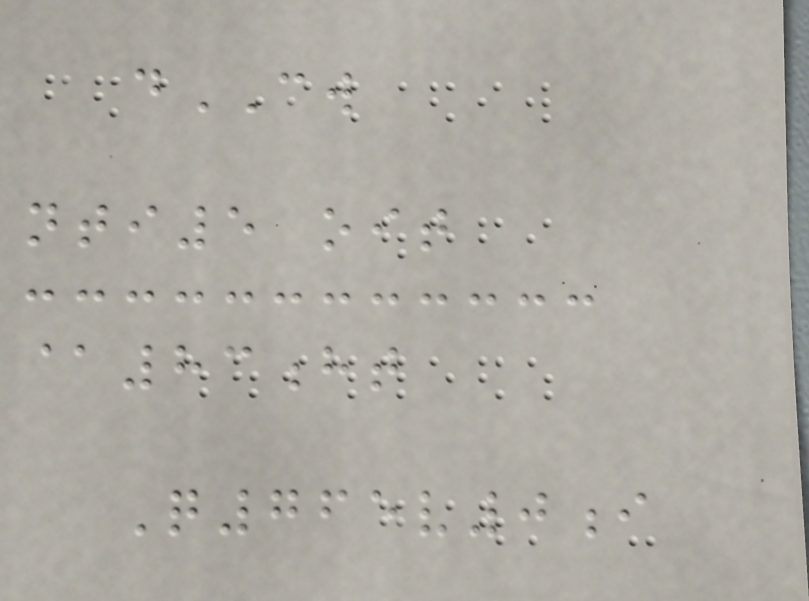dCW
nti5 oit
@83ht
Q765v0i
